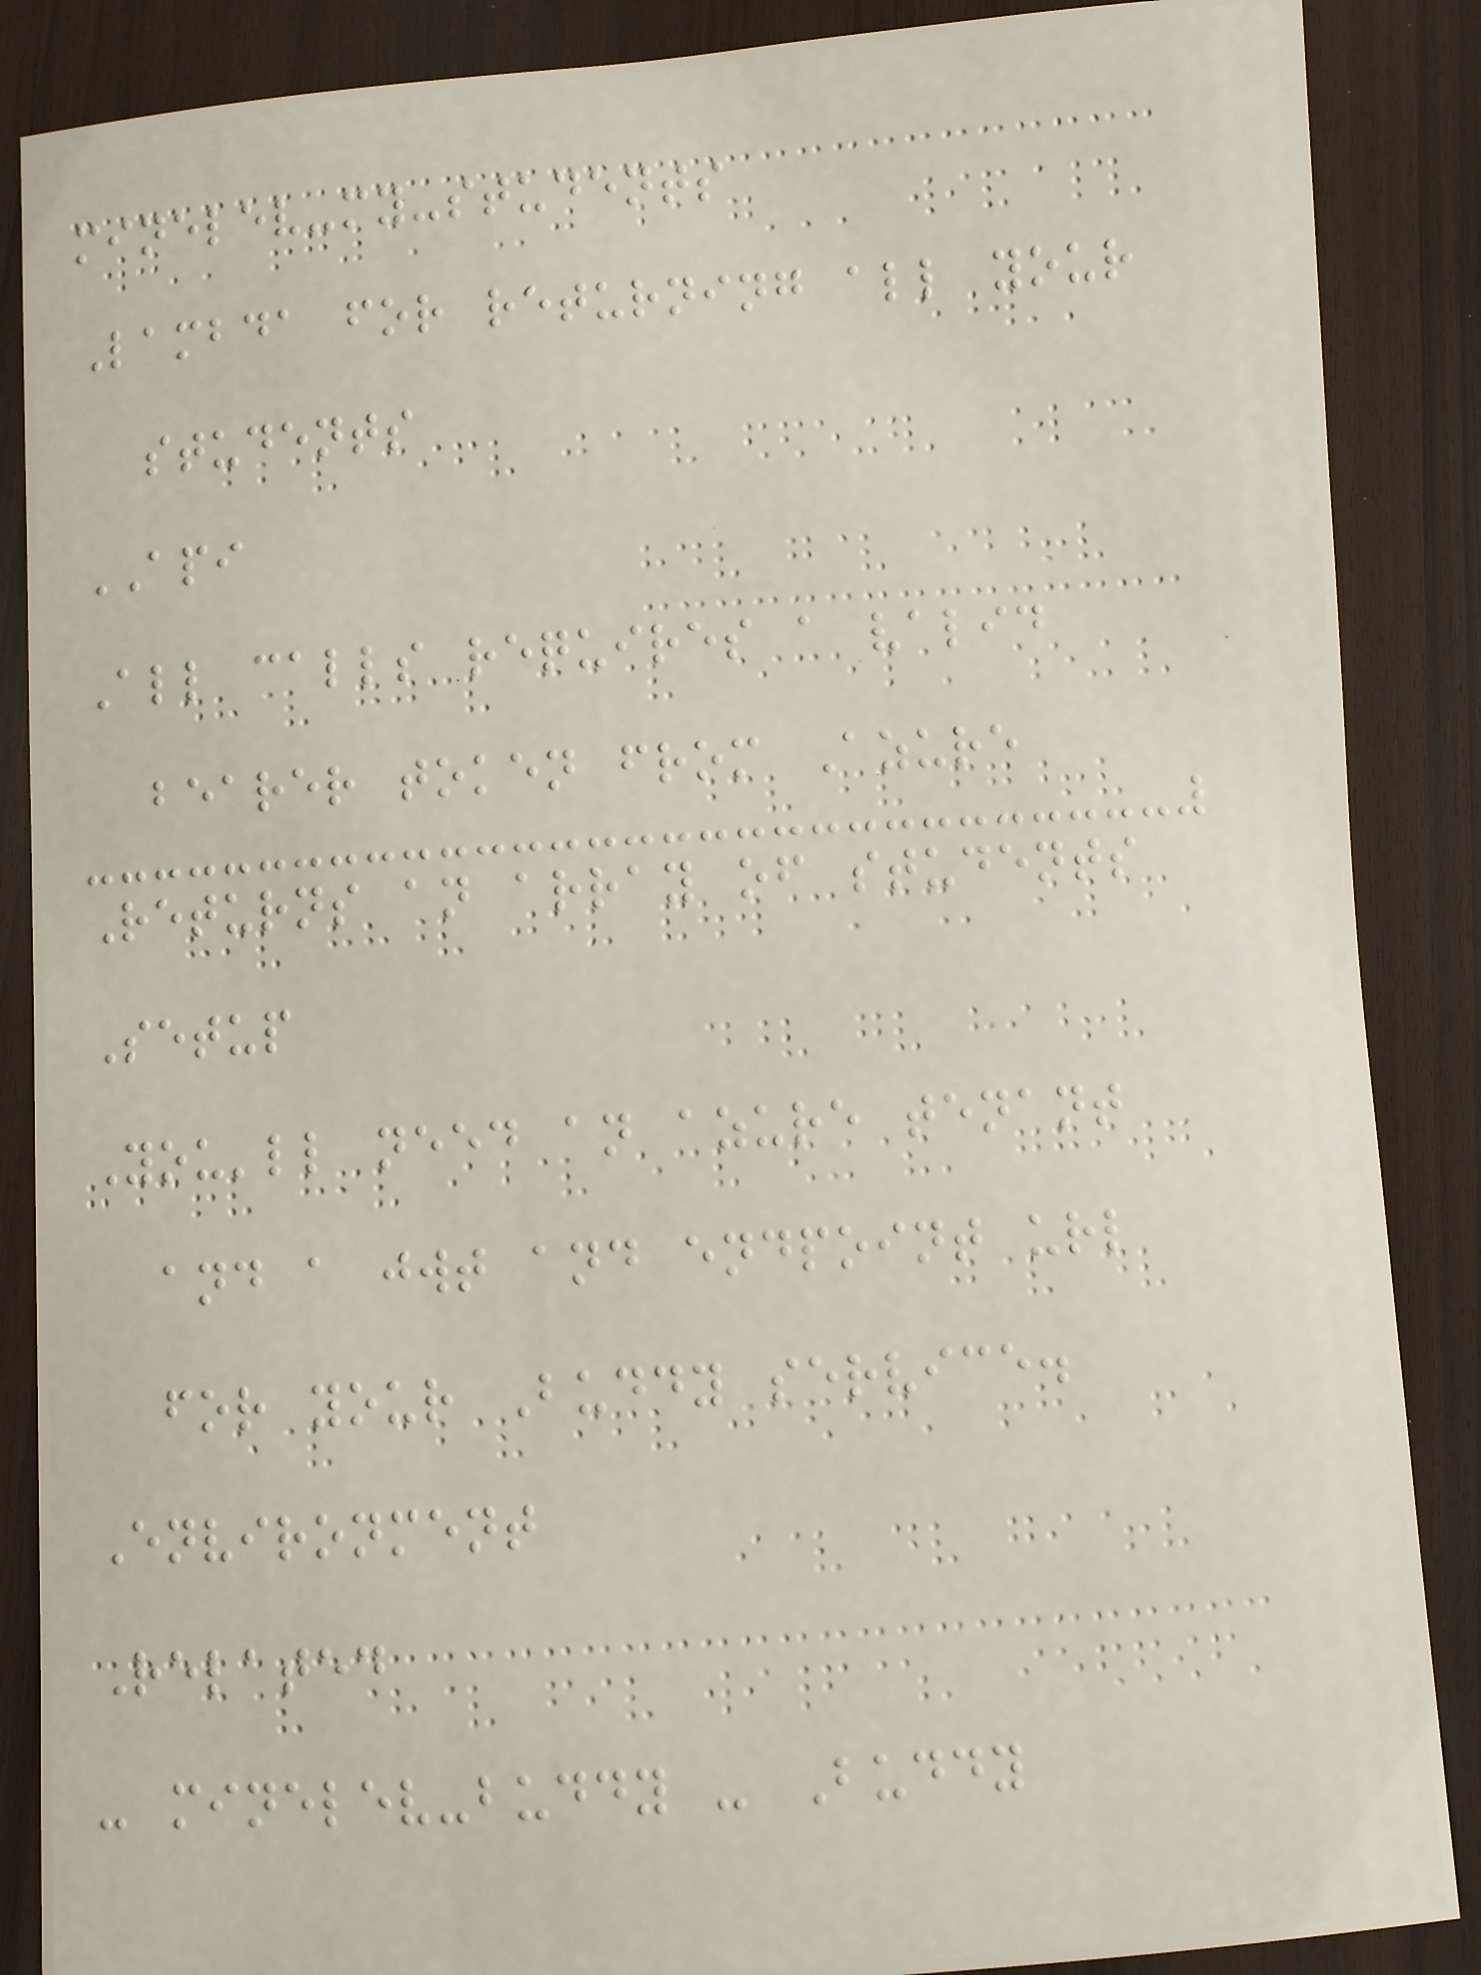minelev-my-students
Lambda for returning all your
students
API
All calls requires a valid
bearer token from Azure
Returns an array of students
Setup
You'll need an azure tenant
and a jwt and endpoint url
for your Buddy service.
Environment
Related
- minelev-buddy - Buddy
